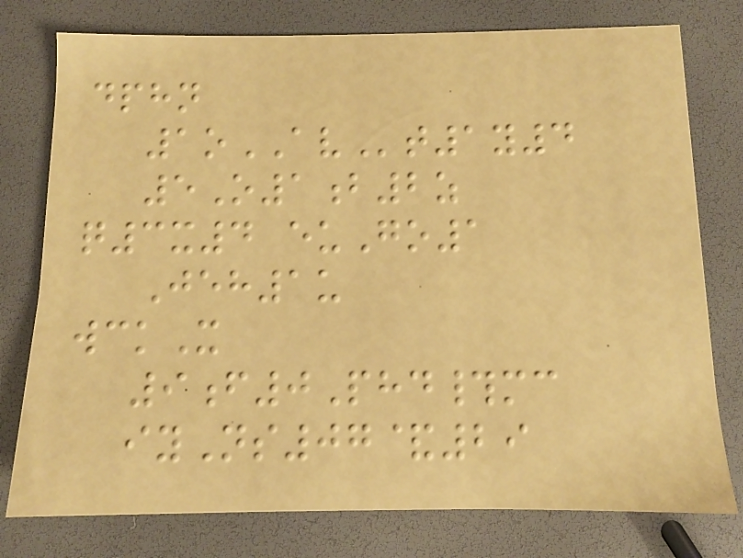dphn
1oAVt1y4
5O1b2z
q3x4 euGo1
Jeh1u
wckX
9f0Phd#mc
iyNs07&29
